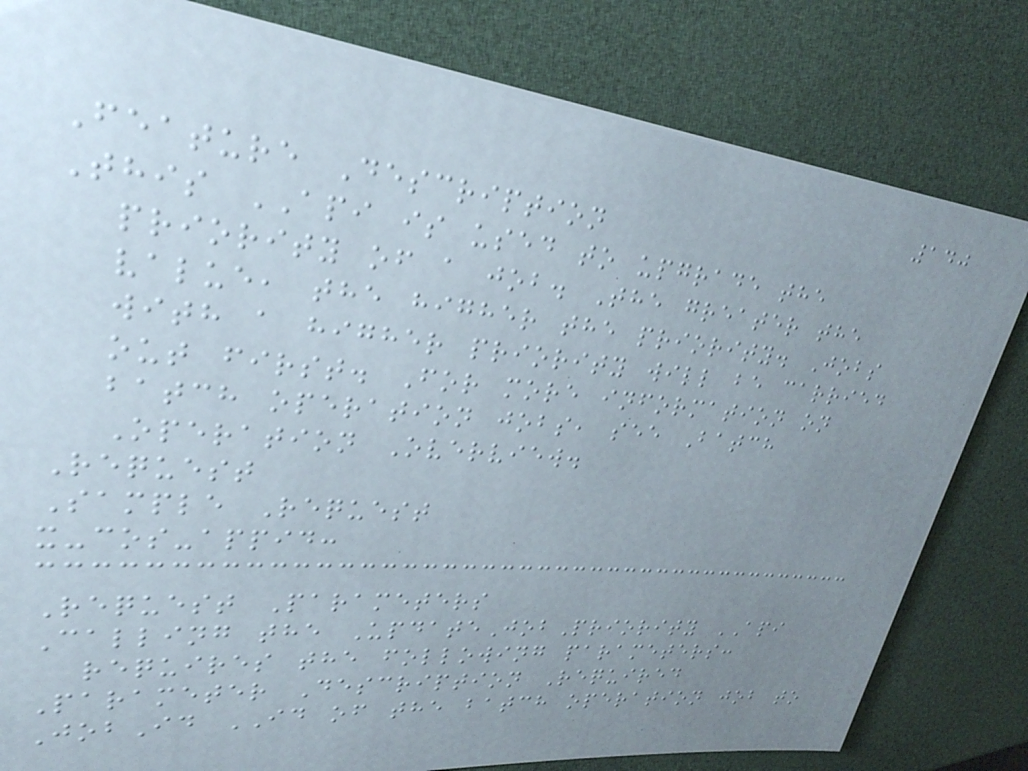140
Feature Description
This API is used to upgrade the
priority of a job. The greater the
value, the higher the priority. Jobs
with a higher priority will be carried
out first. For more information on
batch operation jobs, see Batch
Operation Overview.
Request
Sample Request
x-cos-appid:
Request Parameters
Calling the UpdateJobPriority API
requires the following parameters:
Parameter Description Required
JobId ID of the batch operation job to
